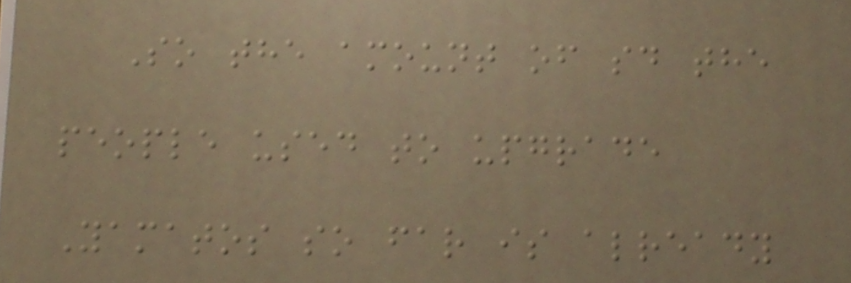So the amount of sd the
people used to upgrade
Yamatos so far is already
